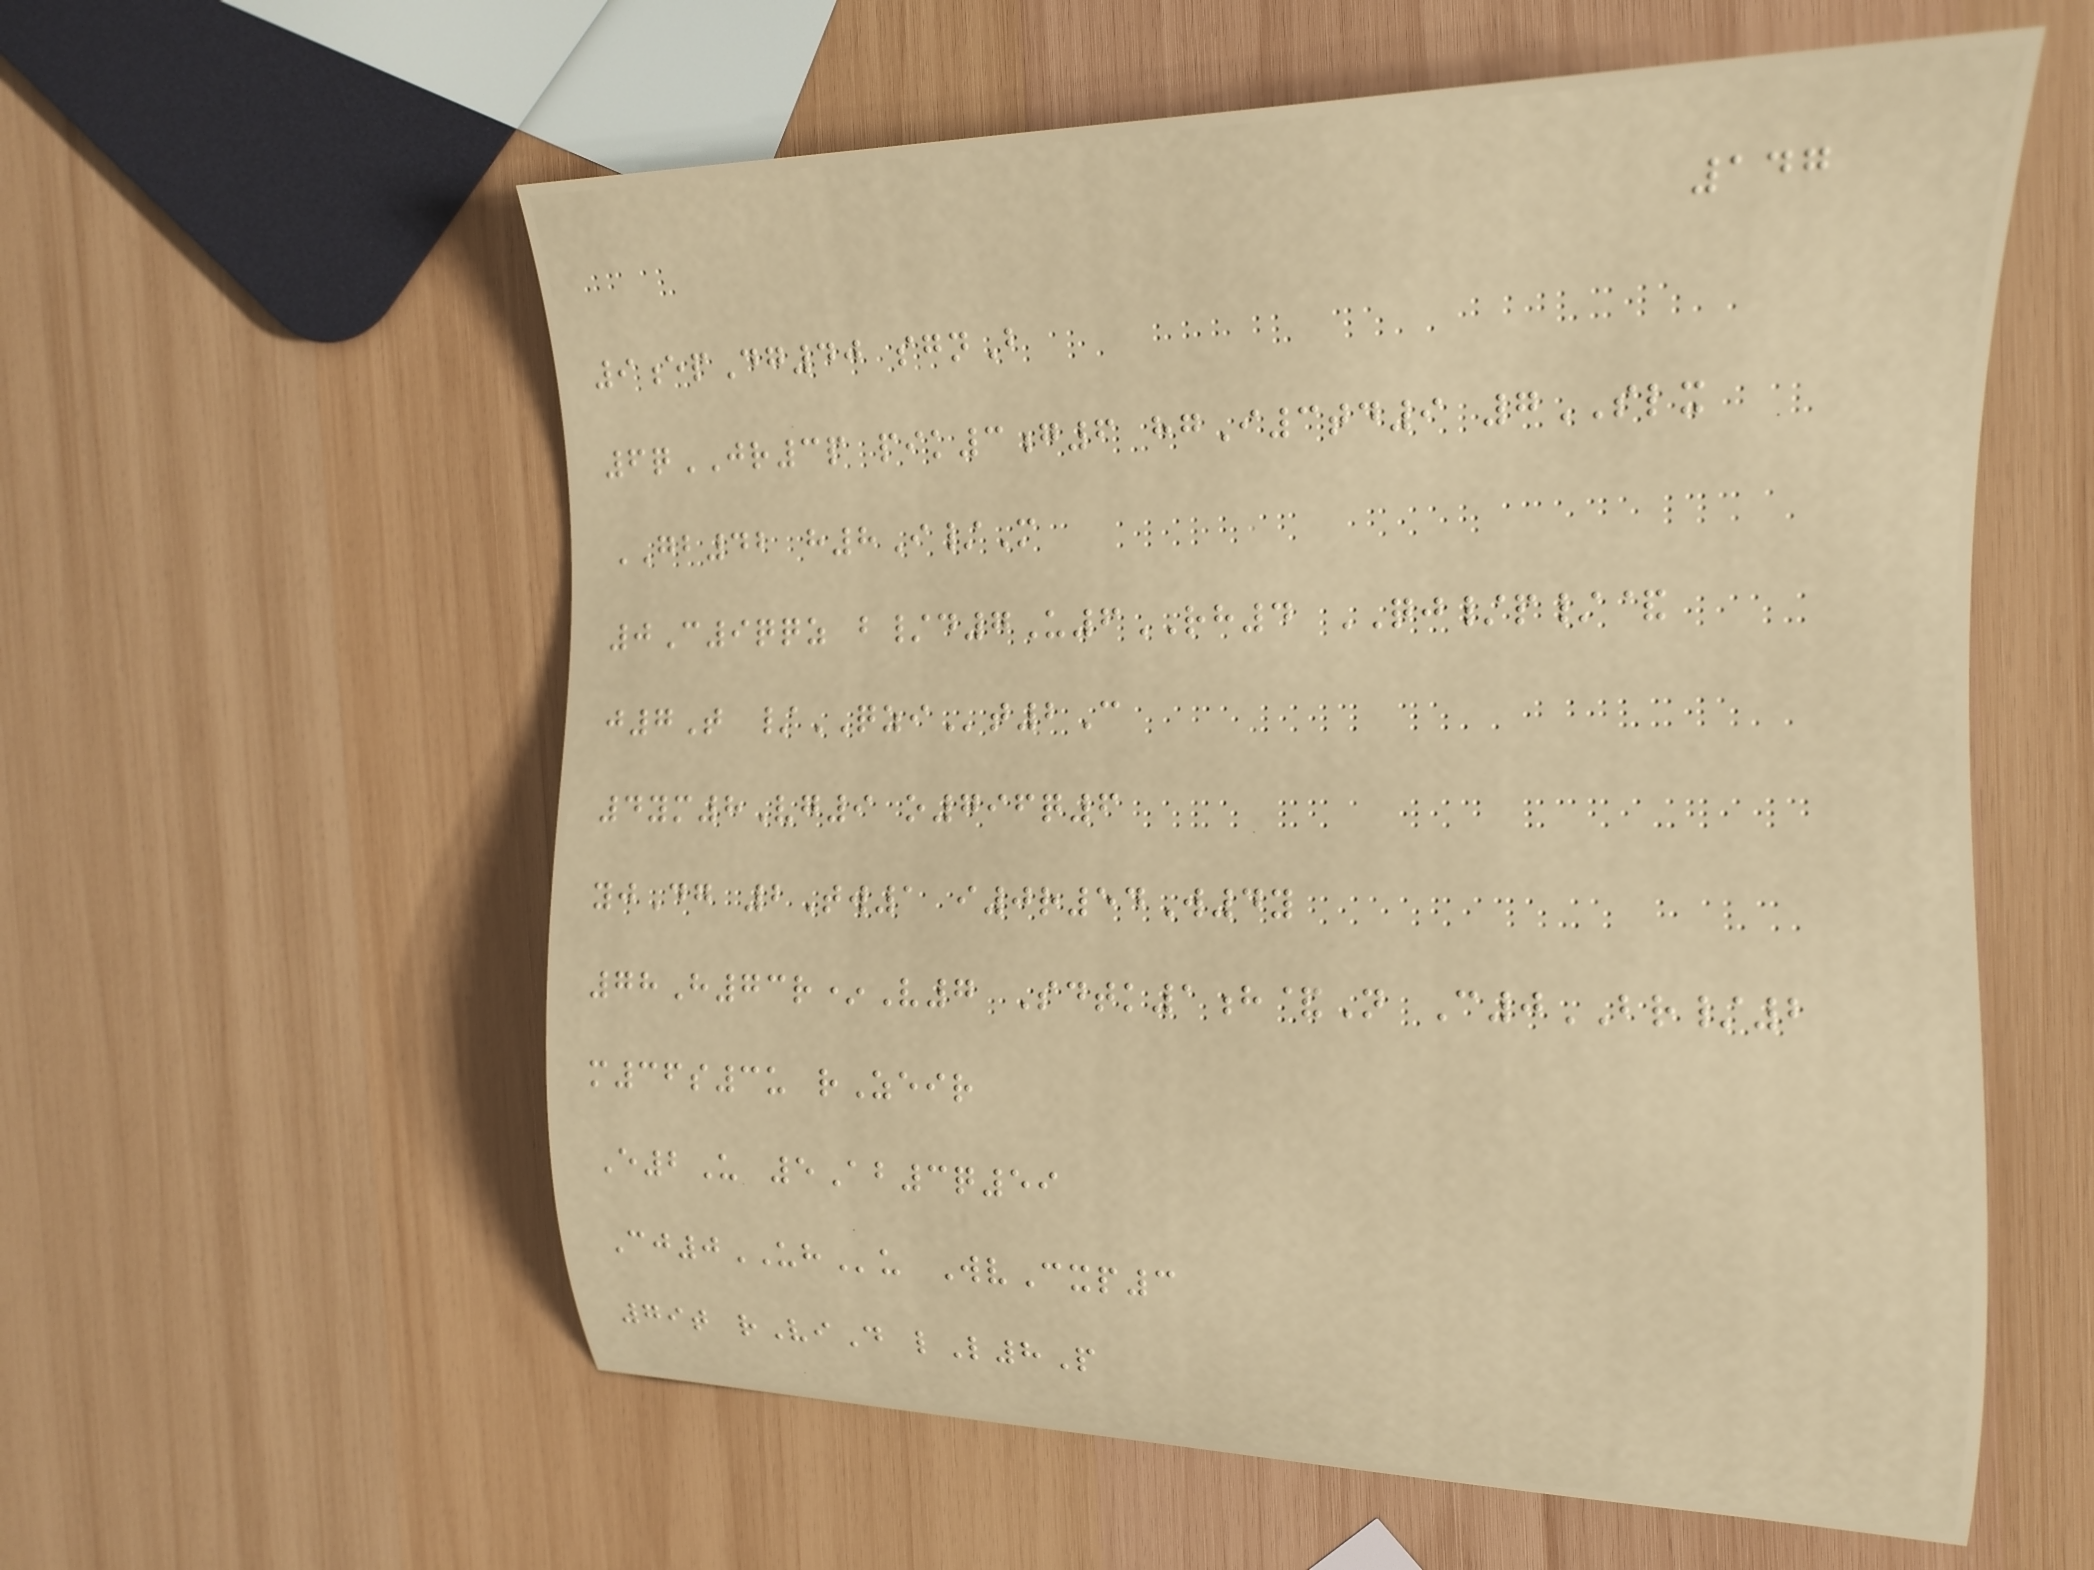147
9epDg40 sgnB
6qJR3p pik3g6 hgI3td9 7SLX
GB42 h8I/M
0C9qqz b/d7U6RH4 QJ/p/&
j7T /QZIt2C
4ym8Vg9 o796q6
yjDg 2Tw1 i0r54W4y
78H73r*V7 Sdtk1h&N C0BR/2
m36s3u rZeir
E2U 5Ab3q59
Cj0UHu WvCxp3
79t rViD lL8P
